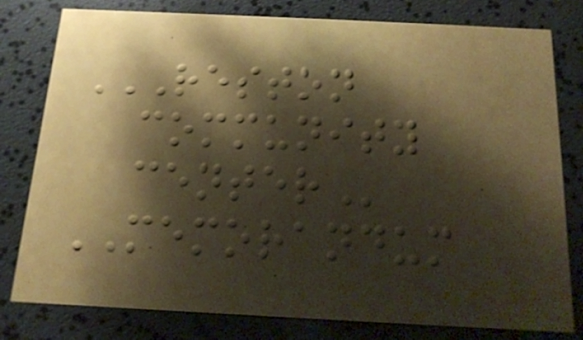RESTON
COMMUNITY
CENTER
MEMORANDUM
